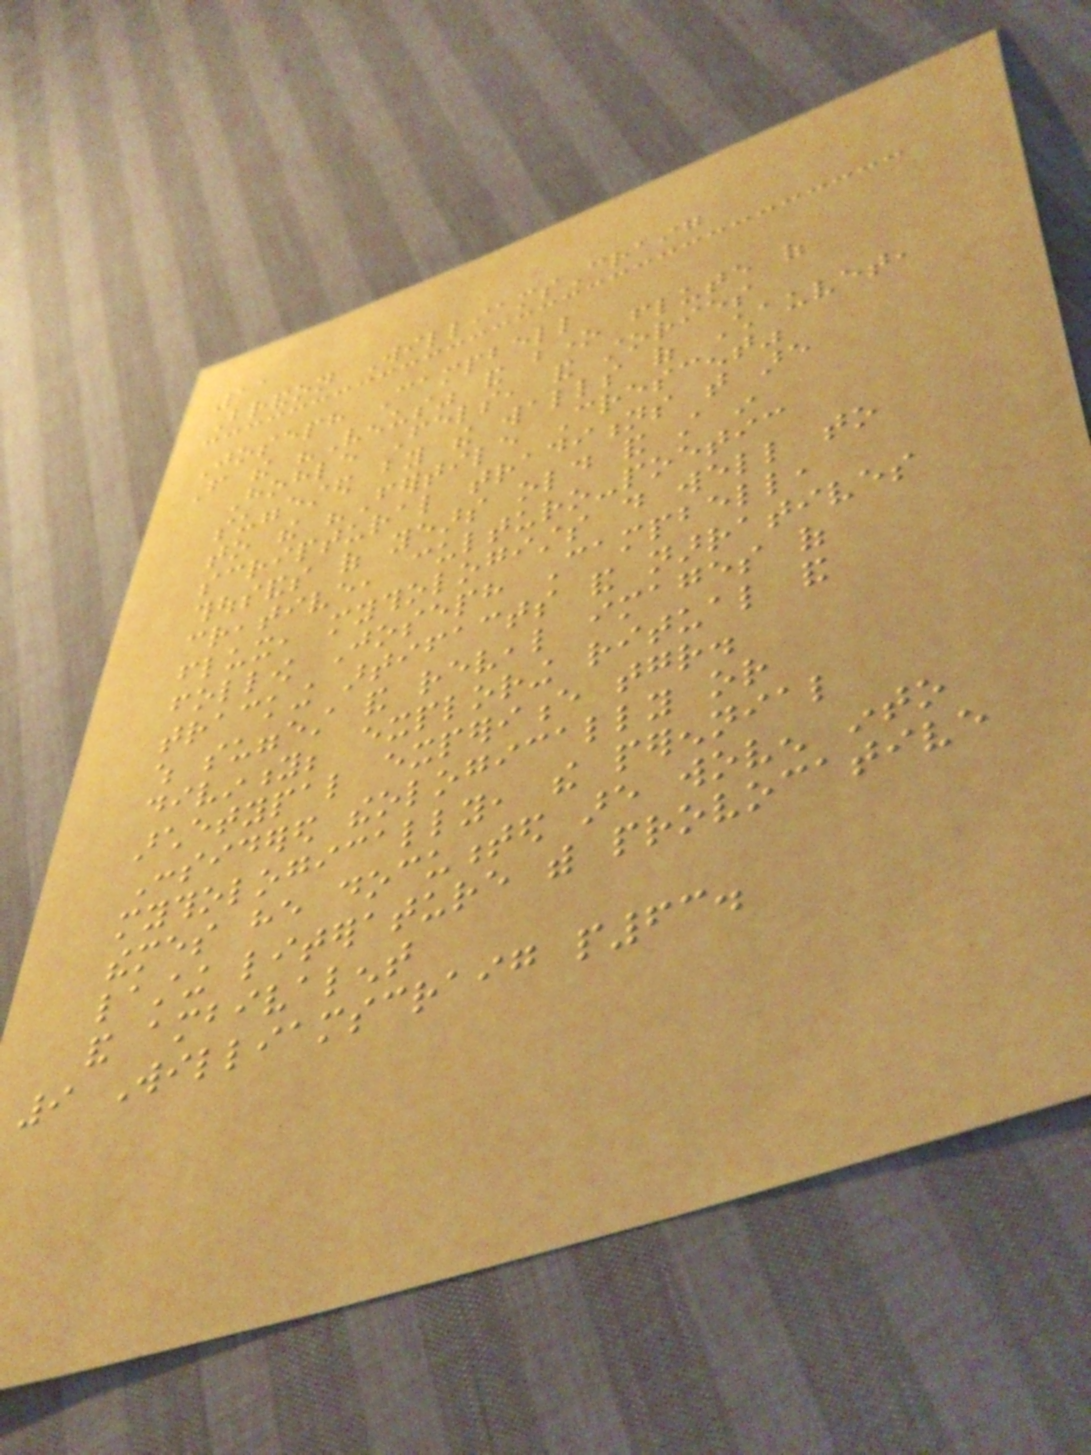11
Brandon WilliamsCraig
Joseph Campbell
From the "Venus" and bone flute of
Hohle Fels, and stories
suggested by the walls of Chauvet,
to the "Fertile Crescent"
scriptural traditions that are
thousands of years old and still in
creative, culturo-poetic
flux, mythologists do well to
follow Joseph Campbell,
tracking artifacts and narratives
which suggest and reveal images of
divinity; exploring ritual and
archetypal experience together.
Considered theologically or
mythologically, the perennial
themes he documented are woven into
lasting literature with provocative
and ambivalent
9 Williamscraig p63.
